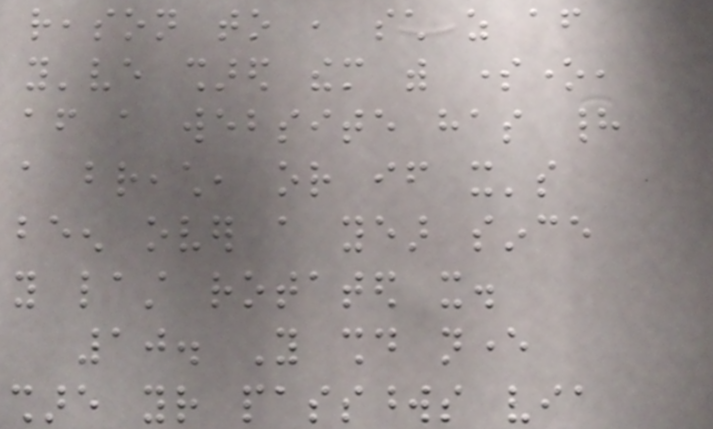reason to , such as after
you've shared them with someone,
after a website has had
a breach, or if it's
been over a year since
you last rotated it.
10. You should never
share your passwords via
